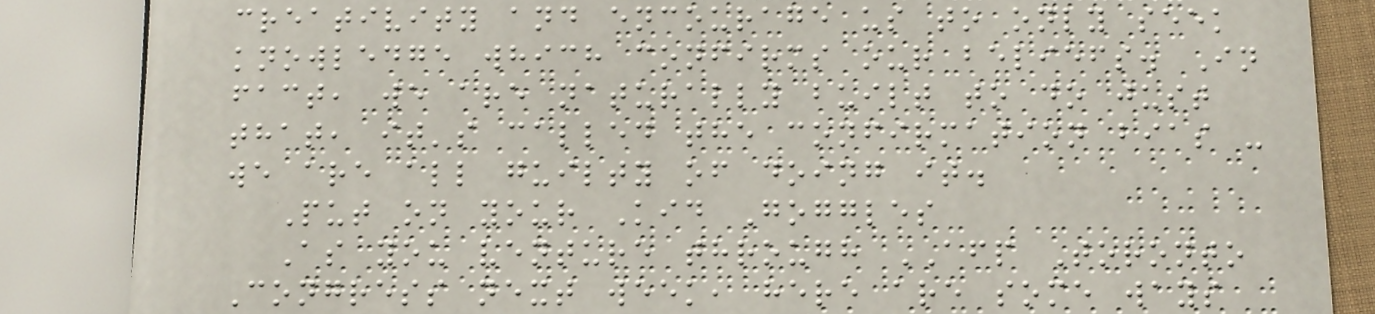creativity and encourage us to only seek
knowledge which confirms our beliefs. In
fact, we are naturally built to do just
that, it's called the confirmation bias -
we are all guilty of doing it.
Put on your Kid Goggles
As you venture through AFP Toronto
Congress next week, here are some ways
